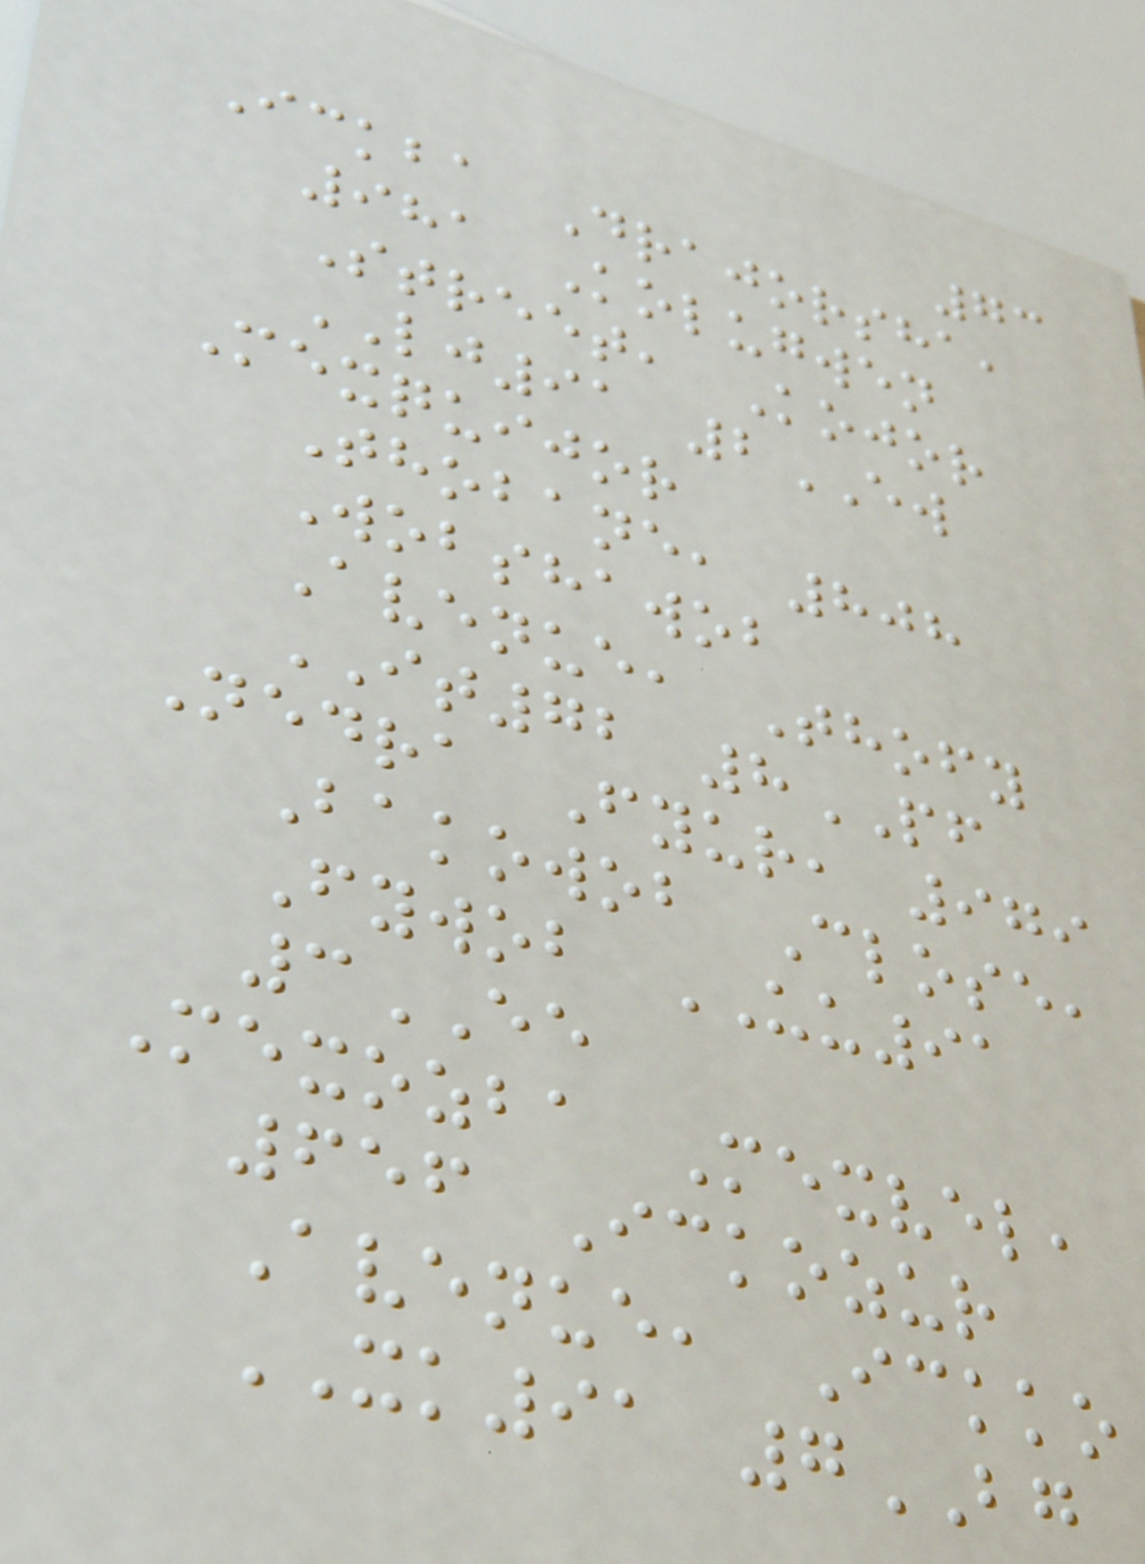73
Ickba Drajorsha,
981 Kolugwen
Street, Kojor
LJ91 2EW
Mexquijor
Thobane, 808
Wobshawob
Avenue, Thofy
IT72 8PF
Nedra Fyur, 979
Bakowob Close,
Fywob UU91
3EE
Mexozba Mexvel,
656 Ickozur
Avenue, Ickko
XK91 7BG
